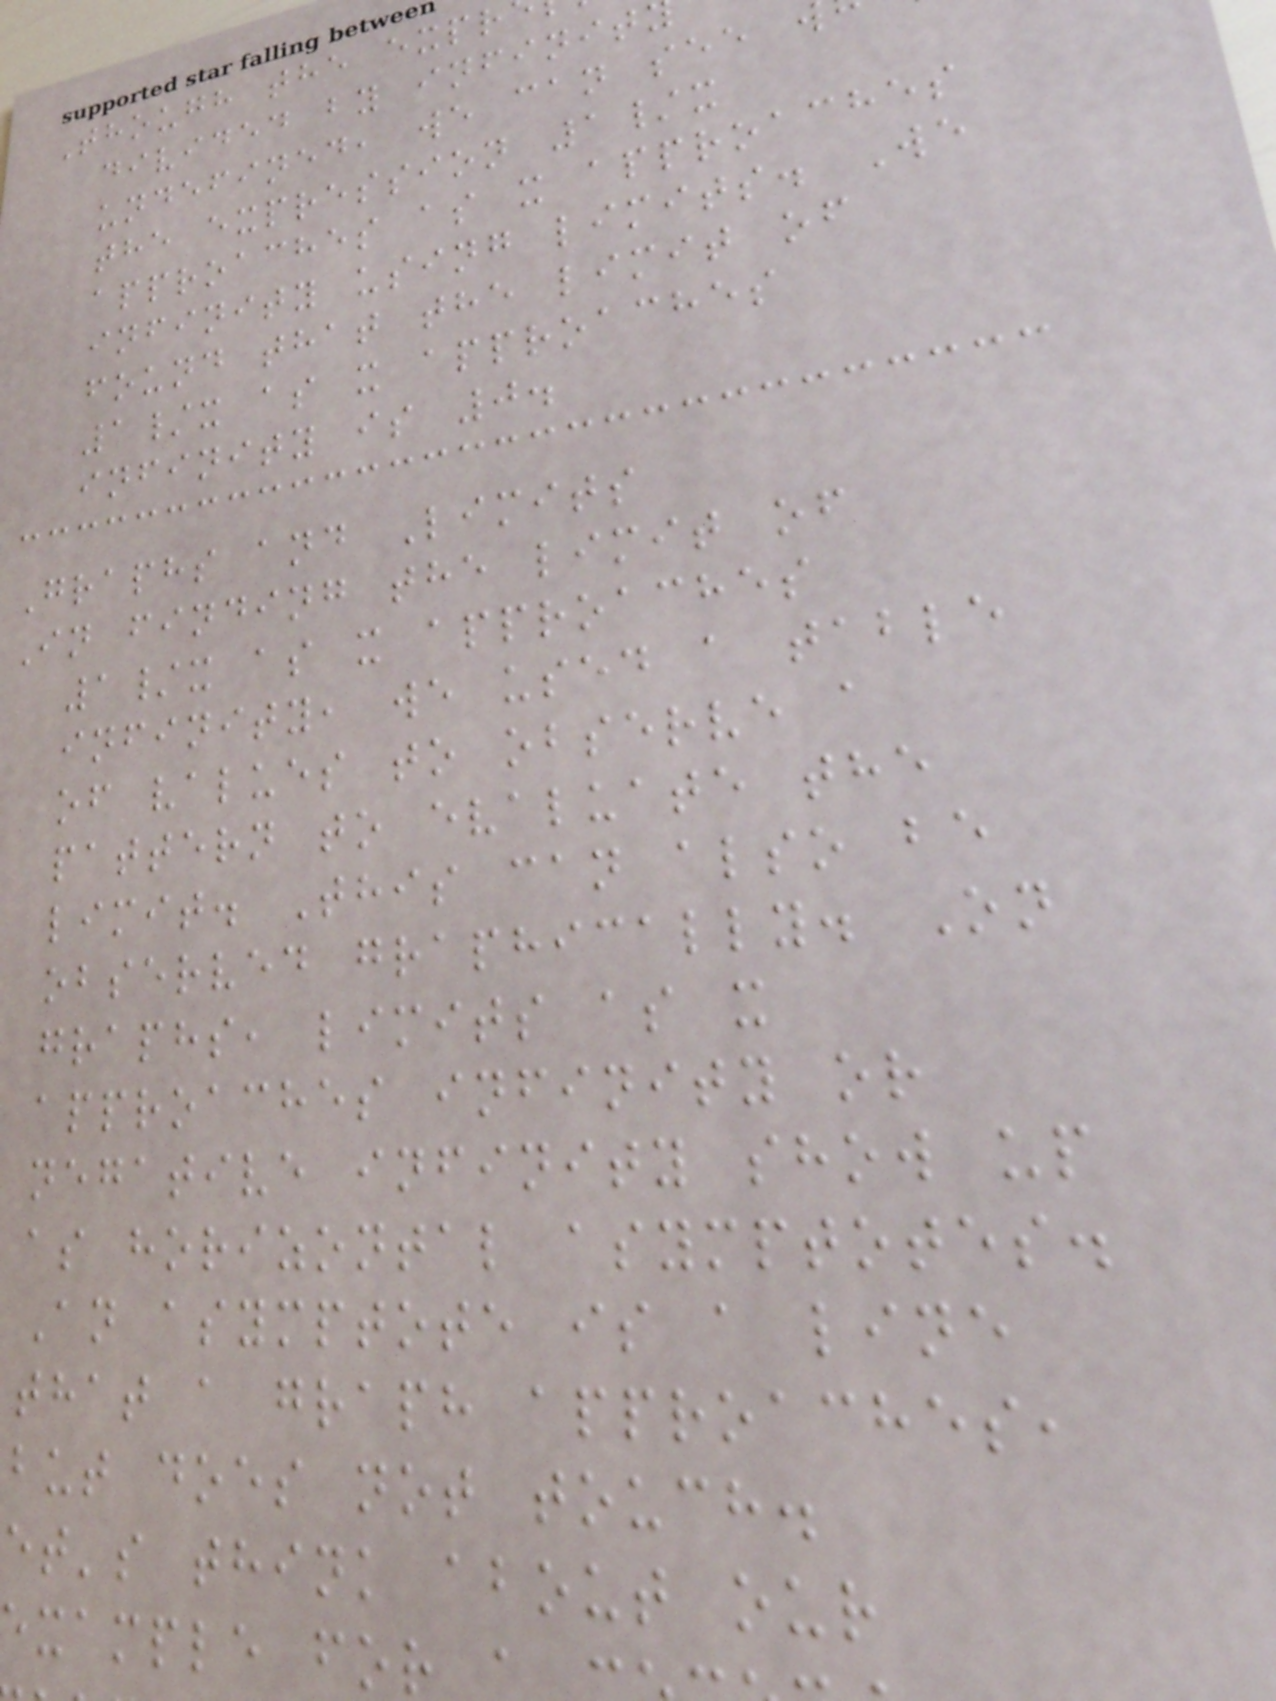Though the expr
divided by infinit
undefined, we can see
the expression 1/x
approaches as x approaches
infinity using limits. We
found that the limit of
1/x as x approaches
infinity is 0.
Graphs and Limits
In finding the limit of
1/x as x approaches
infinity, we used a table
of values to observe a
pattern to evaluate the
limit. This can also be
observed graphically. On
graphs, limits as x
approaches infinity or
negative infinity show up
as horizontal asymptotes.
An asymptote is a line
that a graph approaches,
but does not touch.
et's think about our
xample for
